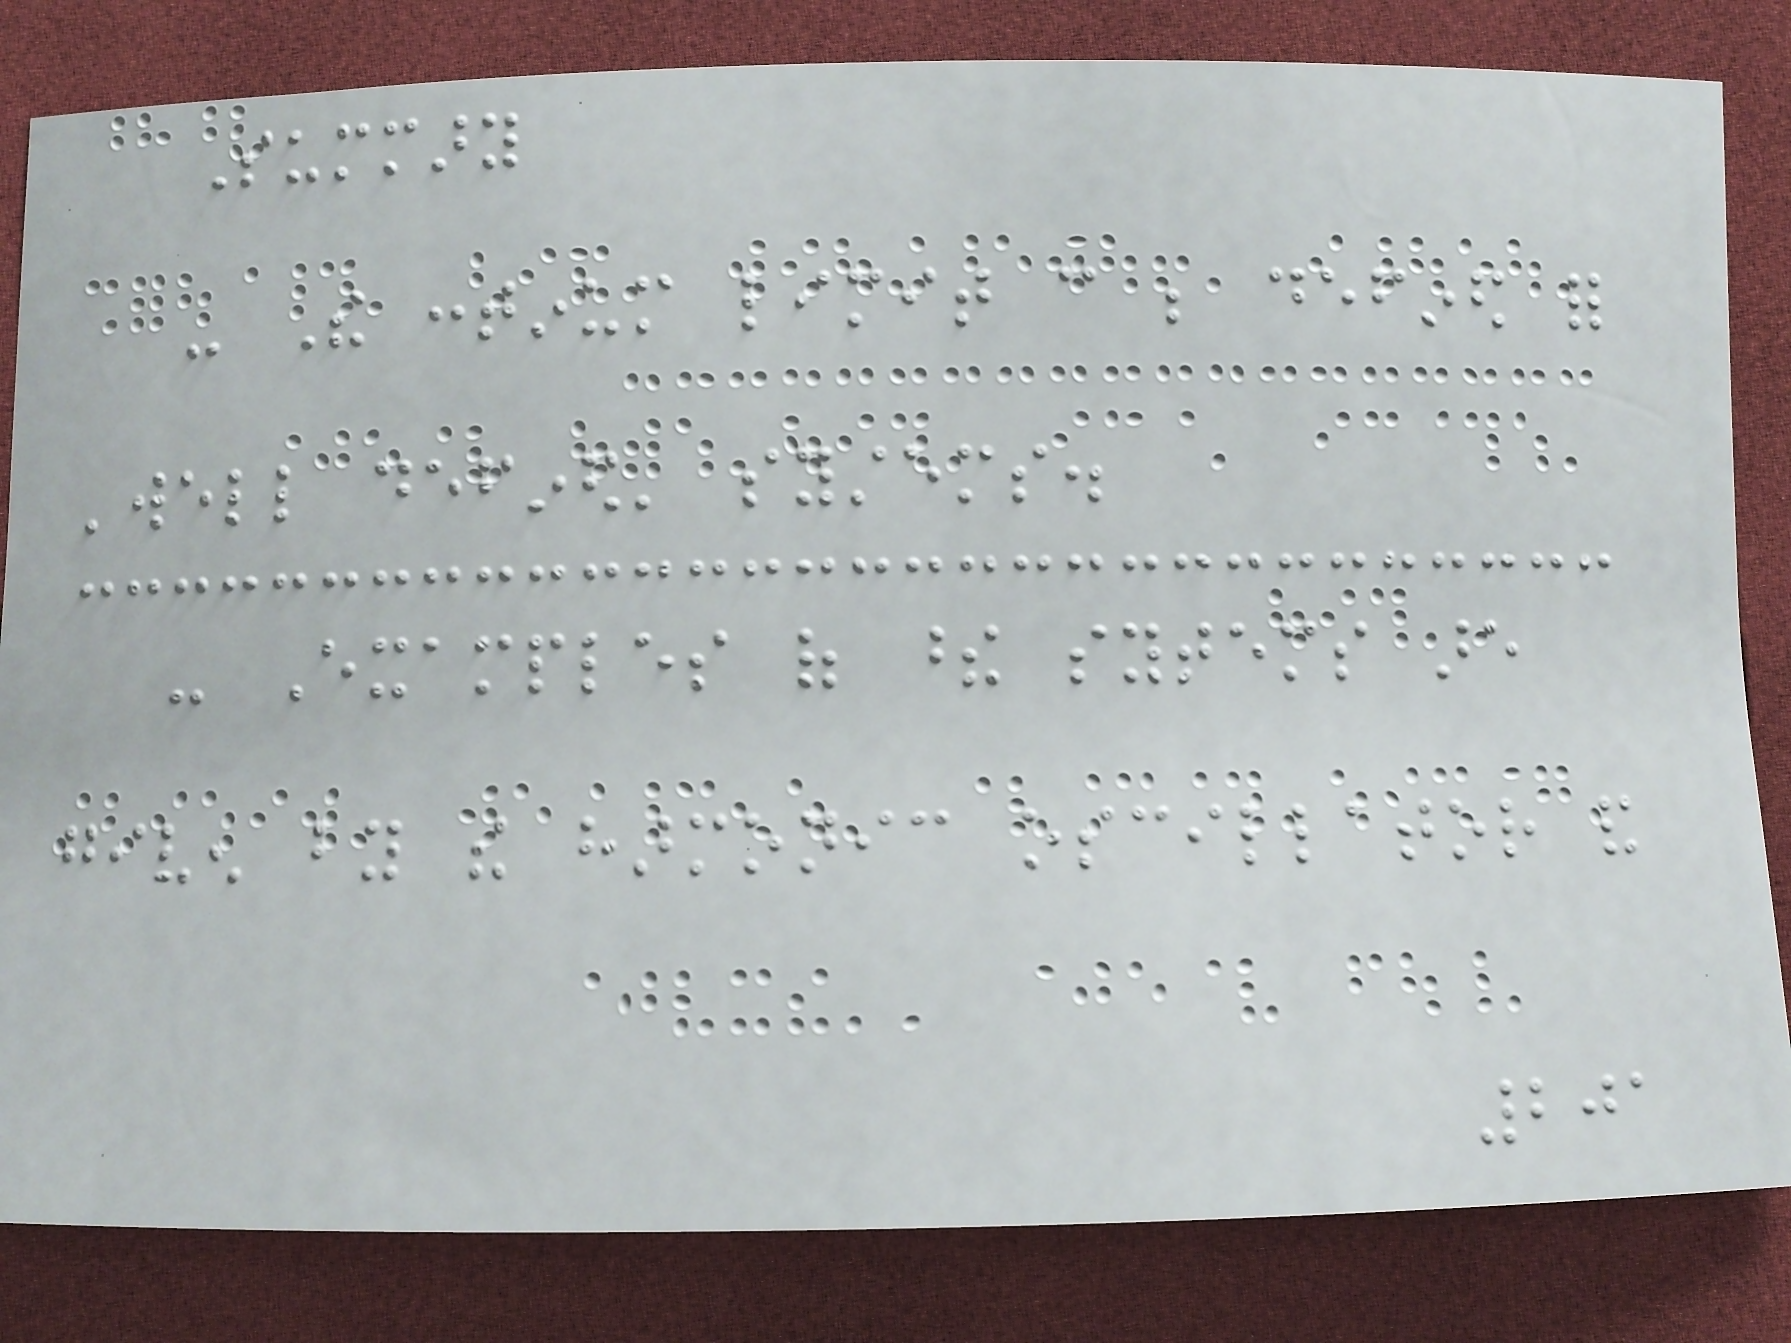Summary
- The continum limit can be defined for
'well defined' systems.
- Examples of these sytems are
given by the harmonic oscillator and
201
